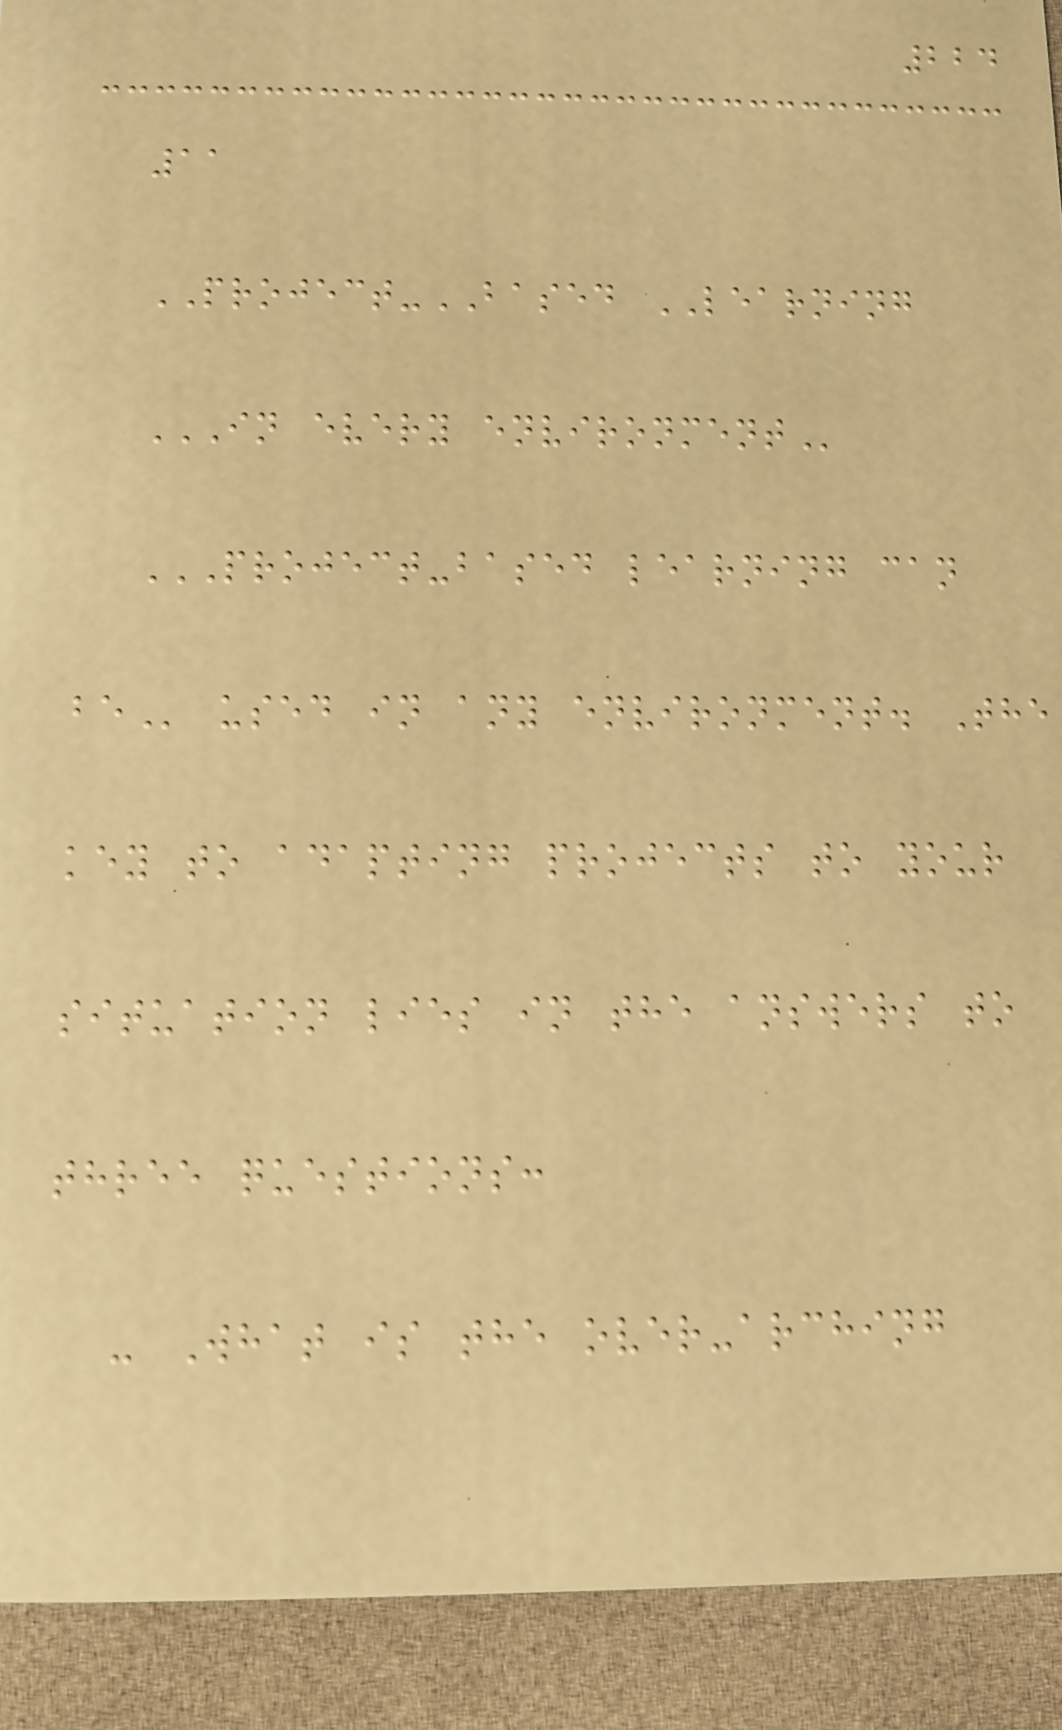224
11
PROJECT-BASED LEARNING
IN EVERY ENVIRONMENT
PROJECT-BASED LEARNING CAN
BE used in any environment. The
key to adapting projects to your
situation lies in the answers to
three questions:
- What is the over-arching
